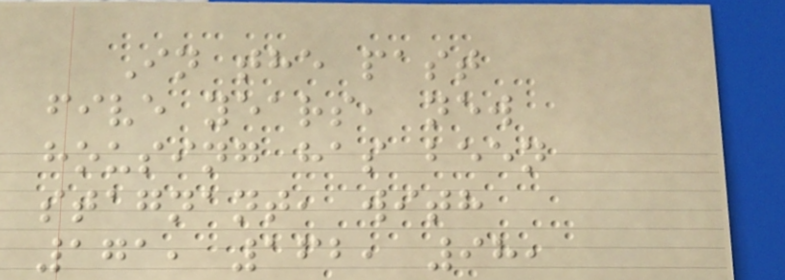In the past
five years, new
housing has been
stagnant, with
171, 162, 98,
